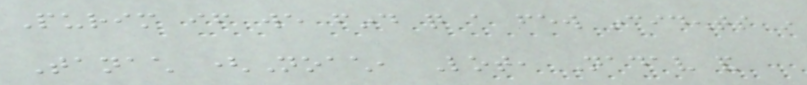Purim if we find quite a few incidents in
Tanach (Noach, Lot, Nadav and
